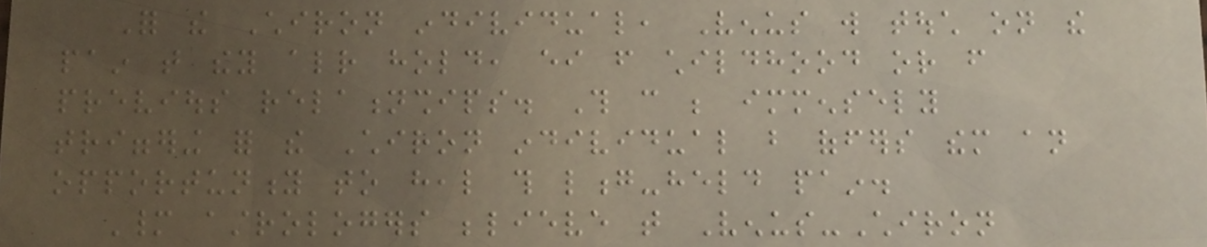For the Chiron individual, Venus will touch on the
pain that they already hold, either from childhood or from
previous relationships. This can be immensely
triggering for the Chiron individual but offers them an
opportunity to heal this long-held pain.
Many astrologers believe that Venus-Chiron
